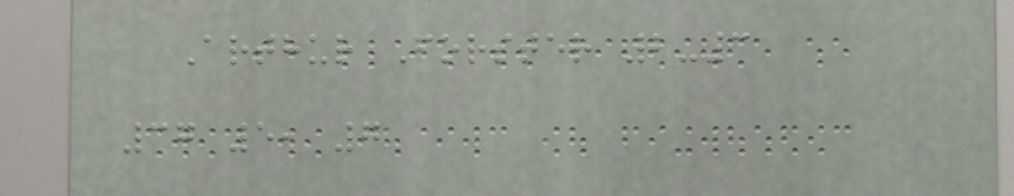Arthur Forster 2-3
37 5, 7
